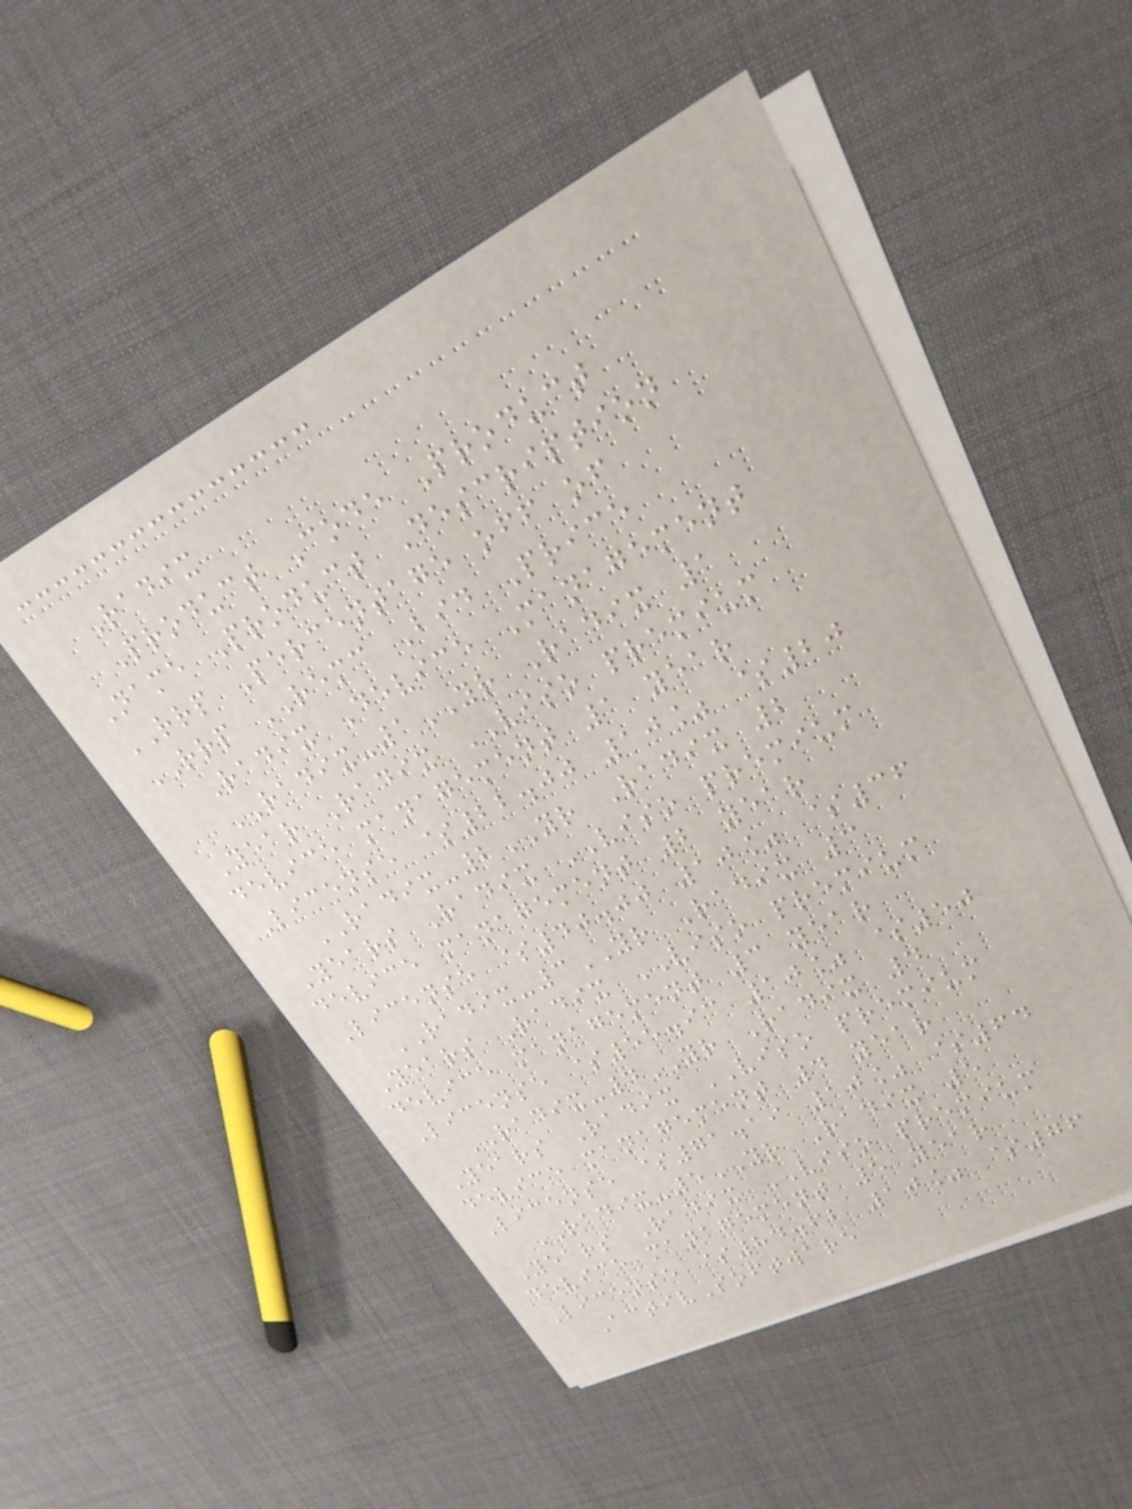Radix
Product Code Product
Name Product Description
RRP Percentage off of
RRP REMC Bid Price
Radix Device Management
RADIX-1YR Radix 1
Year Radix VISO premium
device management 1 year
License $22.00 10% $20
RADIX-2YR Radix 2
Years Radix VISO premium
device management 2 year
License $40.00 10% $36
RADIX-3YR Radix 3
Years Radix VISO premium
device management 3 year
License $55.93 10% $50
RADIX-4YR Radix 4
Years Radix VISO premium
device management 4 year
License $71.19 10% $64
RADIX-5YR Radix 5
Years Radix VISO premium
device management 5 year
License $84.62 10% $76
ActivSoftware
